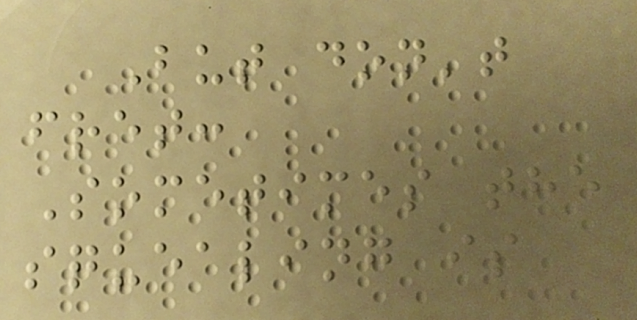But don't
fret:
Sometimes the
squealing is
